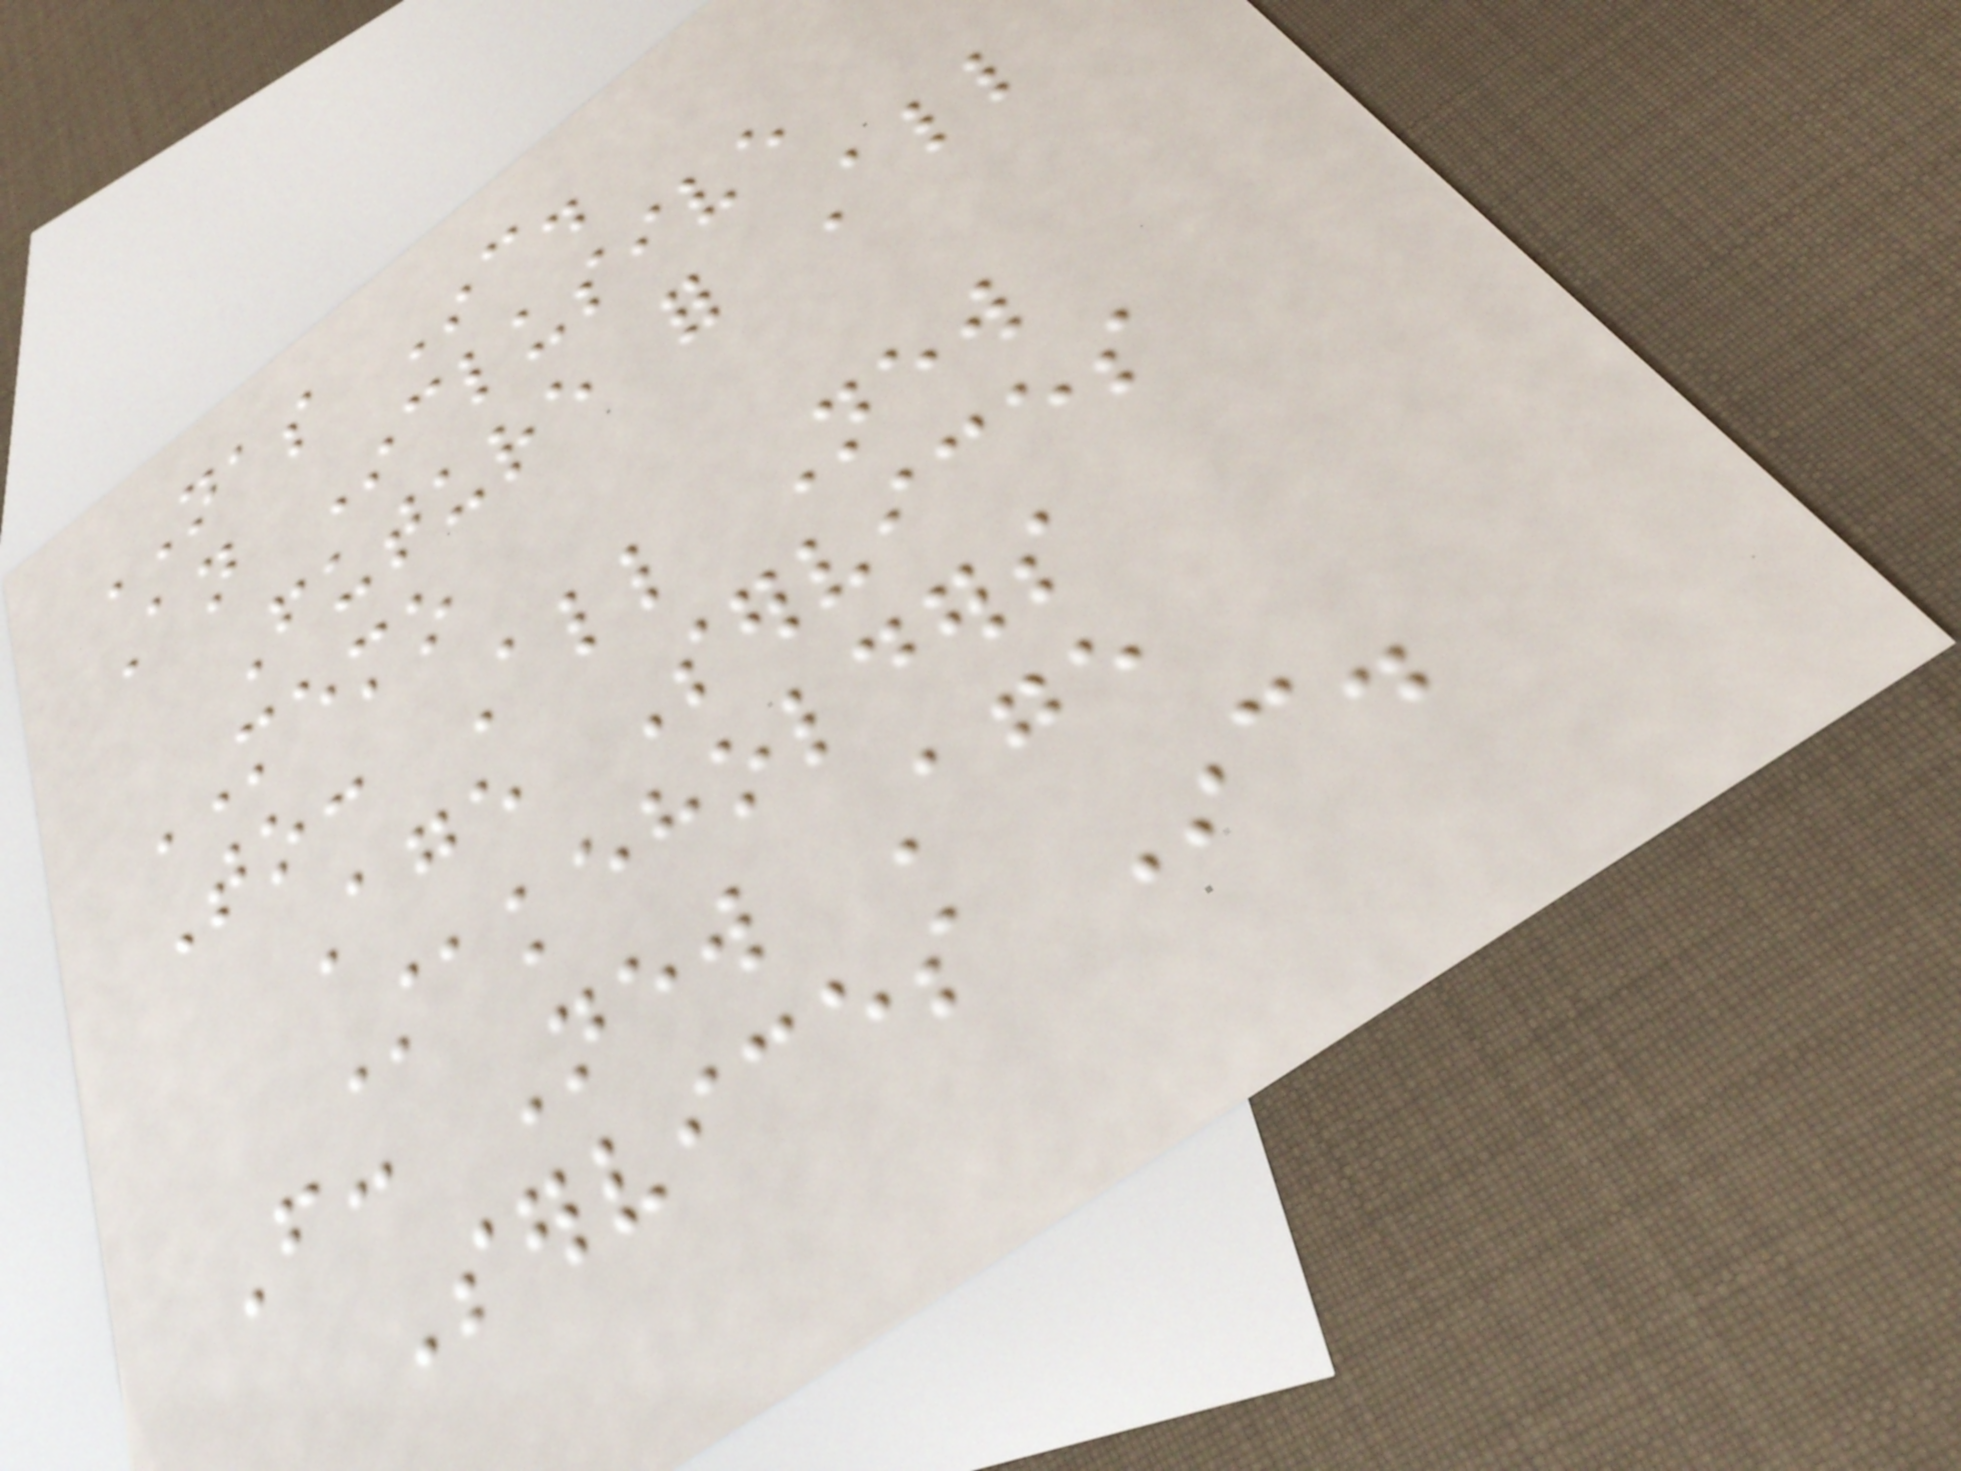NAS Inc.
An Inclusive
Future for All
MEMO
To: All New
Age Services
Stakeholders
From: New Age
Services Inc.
